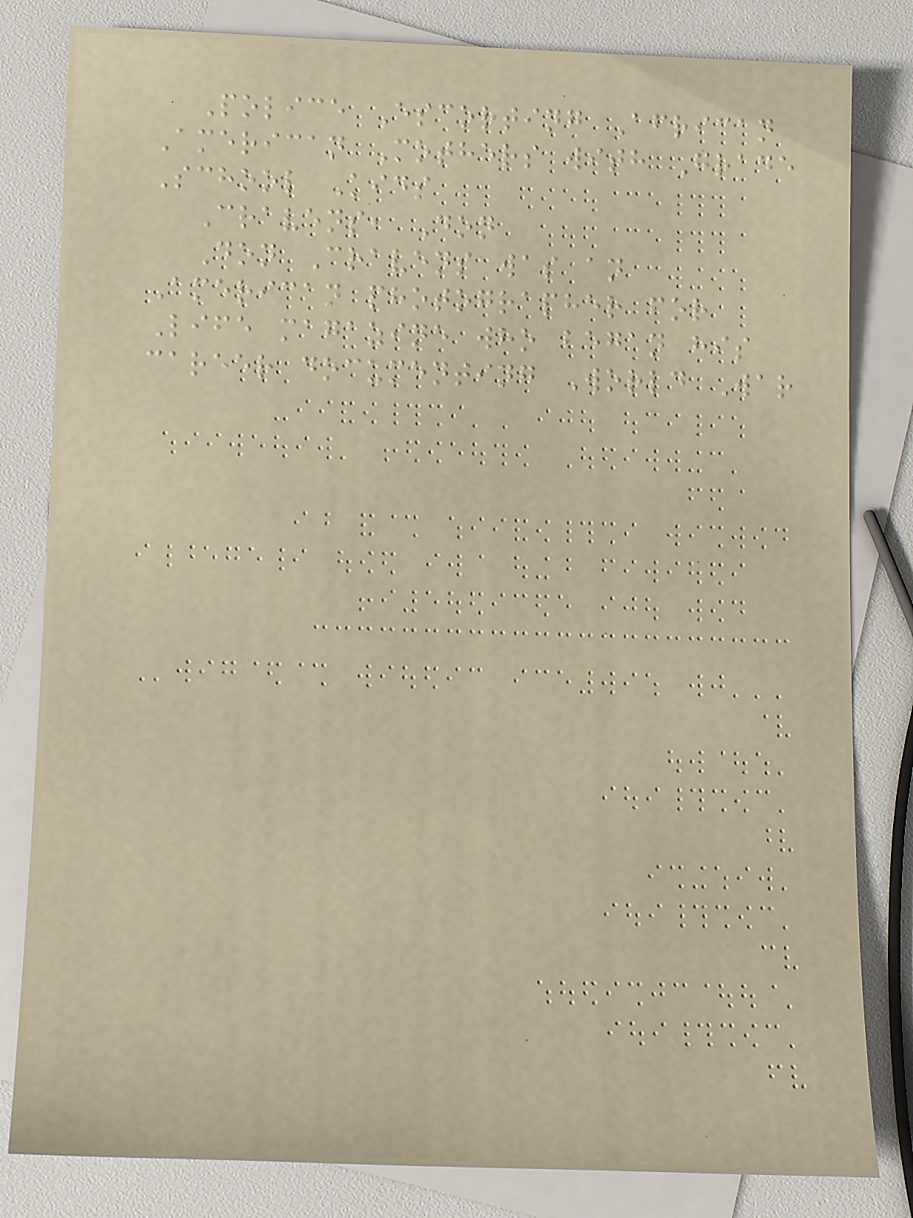Police Escorting African
American Mothers with Grade
School Kids
Cravens, Don
Don Cravens was an
American photographer for
Life magazine who began his
career documenting World War
